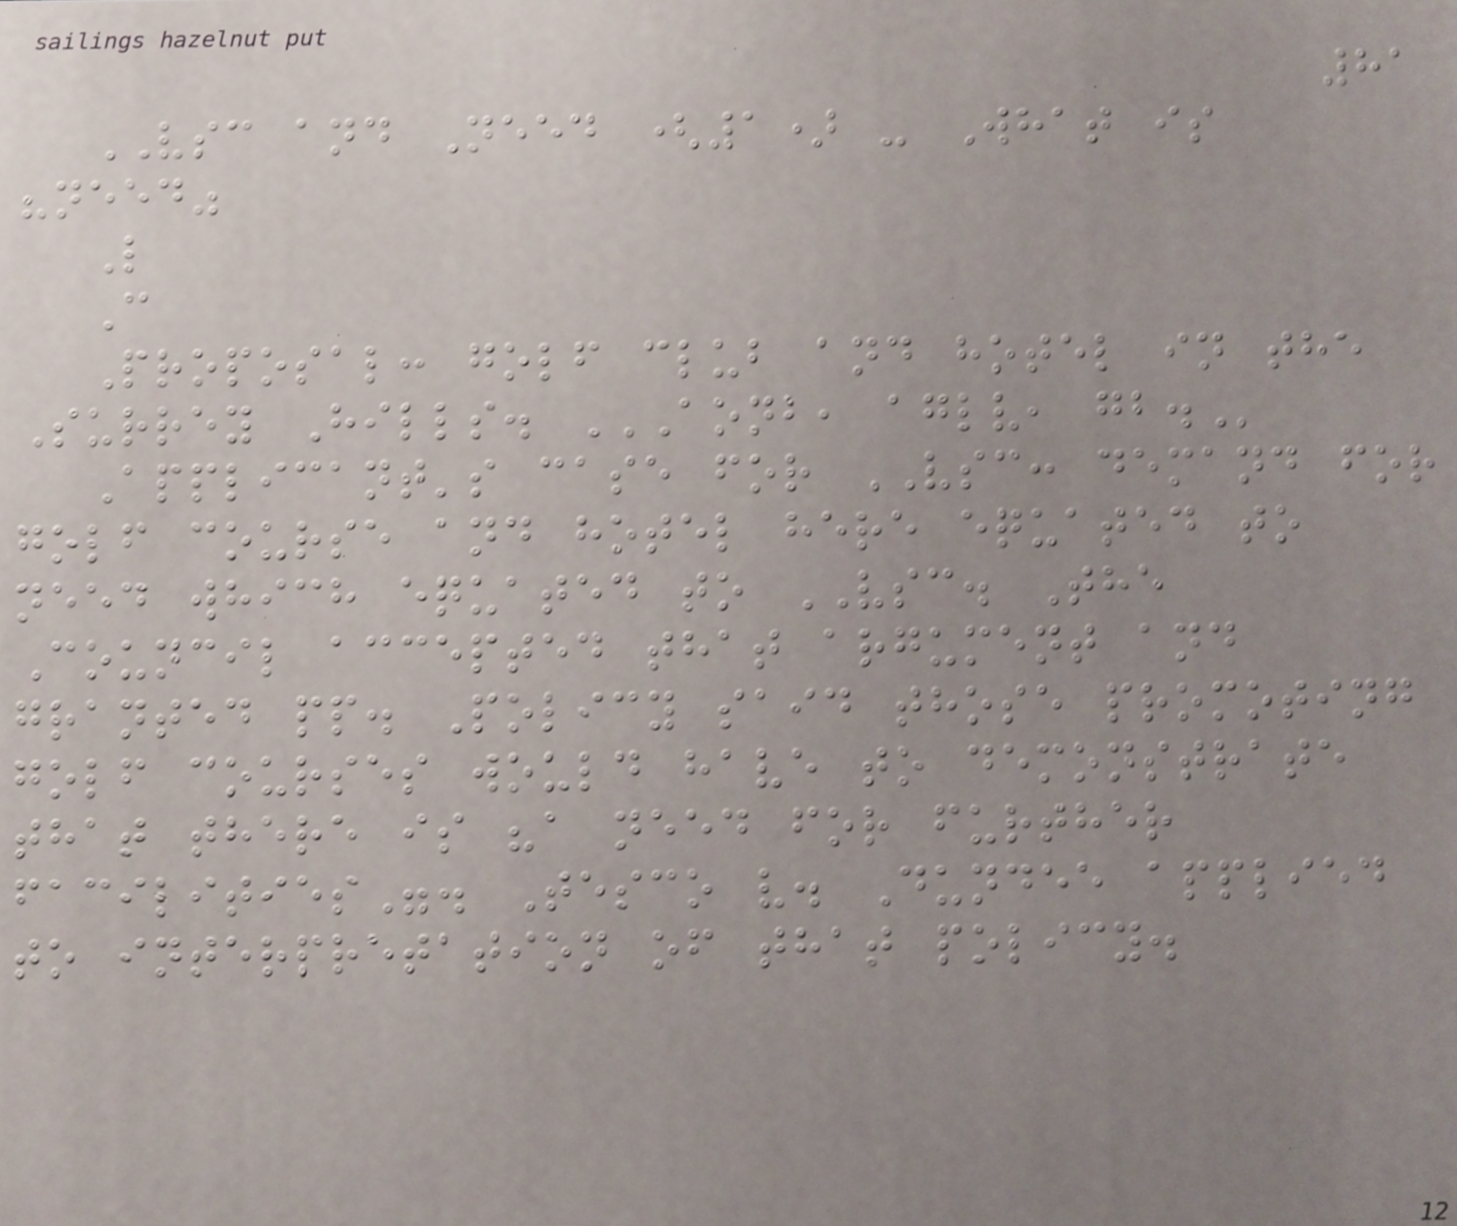81
VSC and Need (1) - What is
"need"
L
C
Proposal: golf club and hotel in the
Surrey Hills. AONB, AGLV, GB.
Applicant's case for VSC: demand for
golf course and hotel here equated to
need which equated to VSC. The
Council accepted that argument and
granted pp. Policy said those promoting
golf courses would have to demonstrate
that there is "a need for further
facilities". Tesco v. Dundee applied
to interpretation of that policy.
